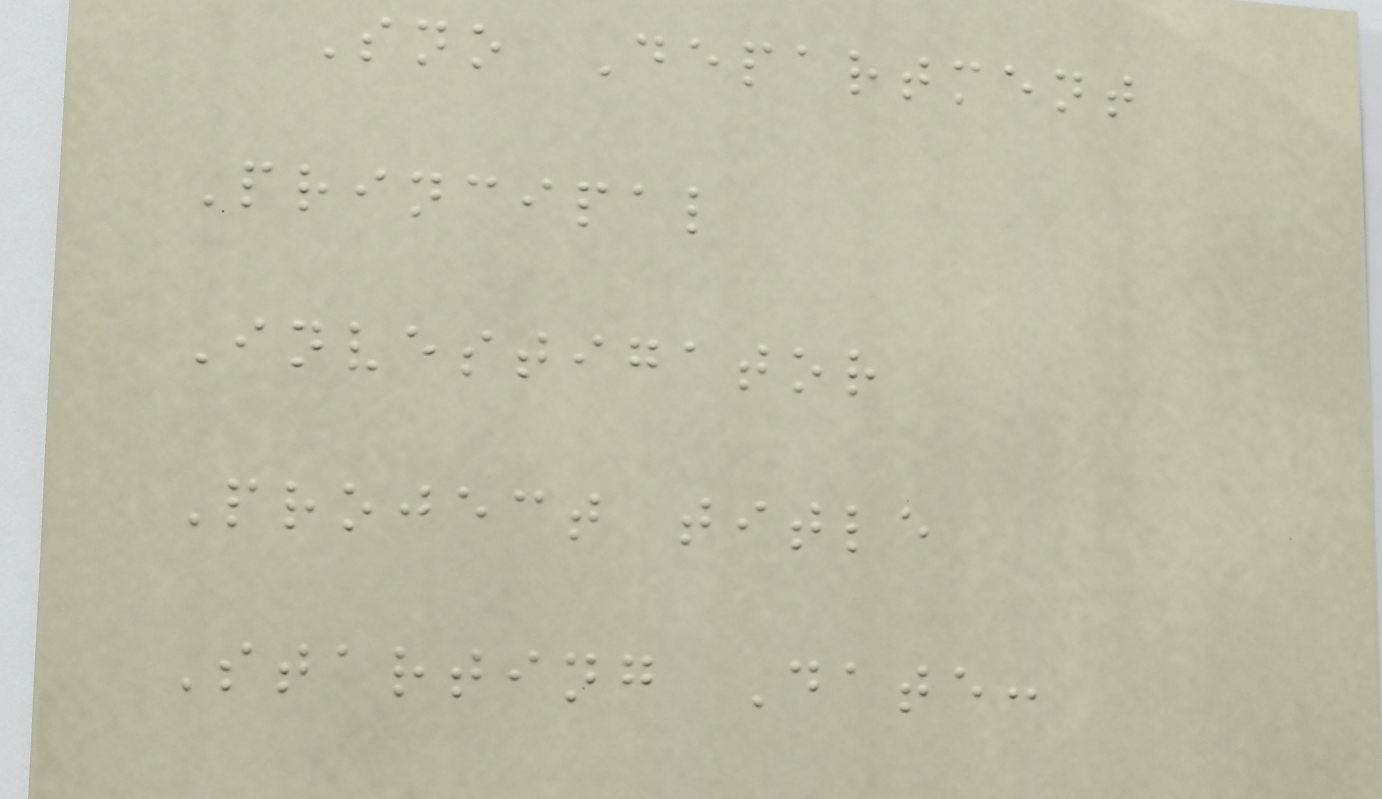Sno Department
Principal
Investigator
Project title
Starting Date:
